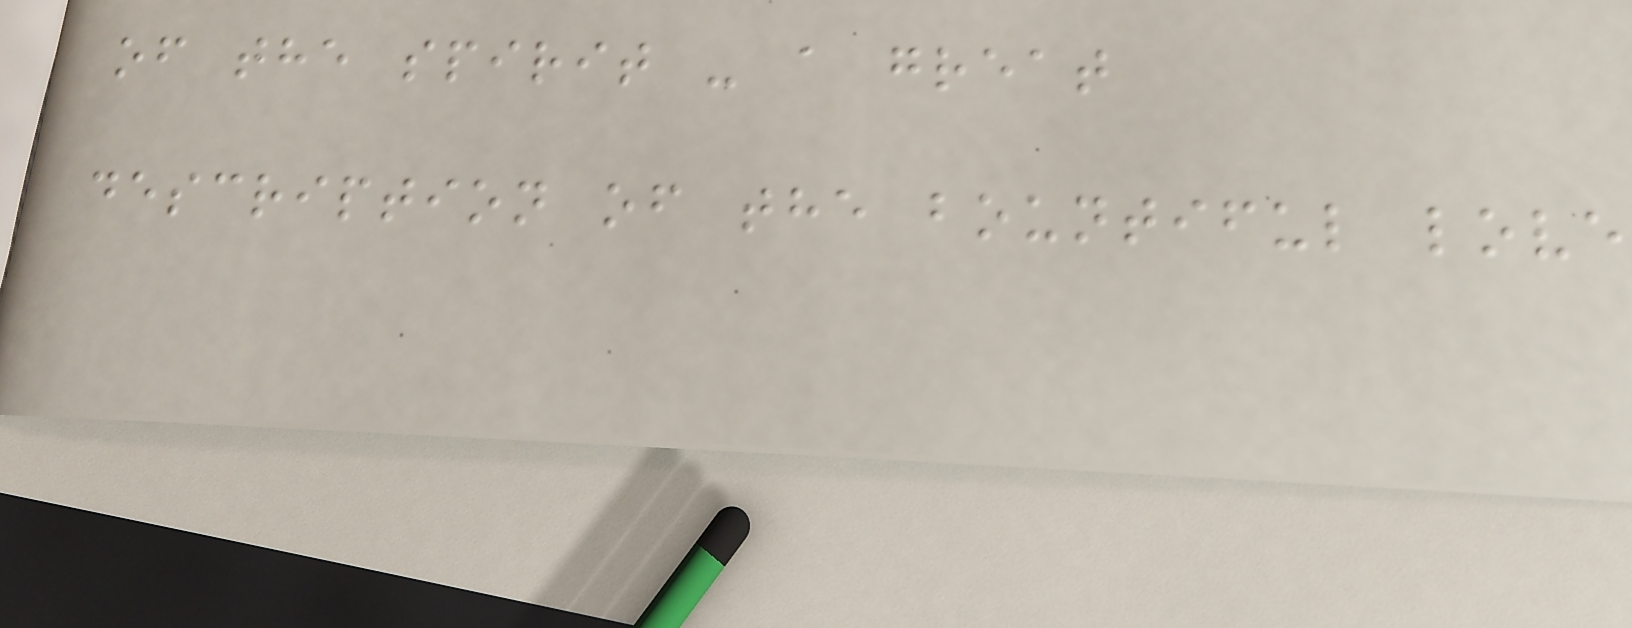of the spirit - a great
description of the bountiful love
